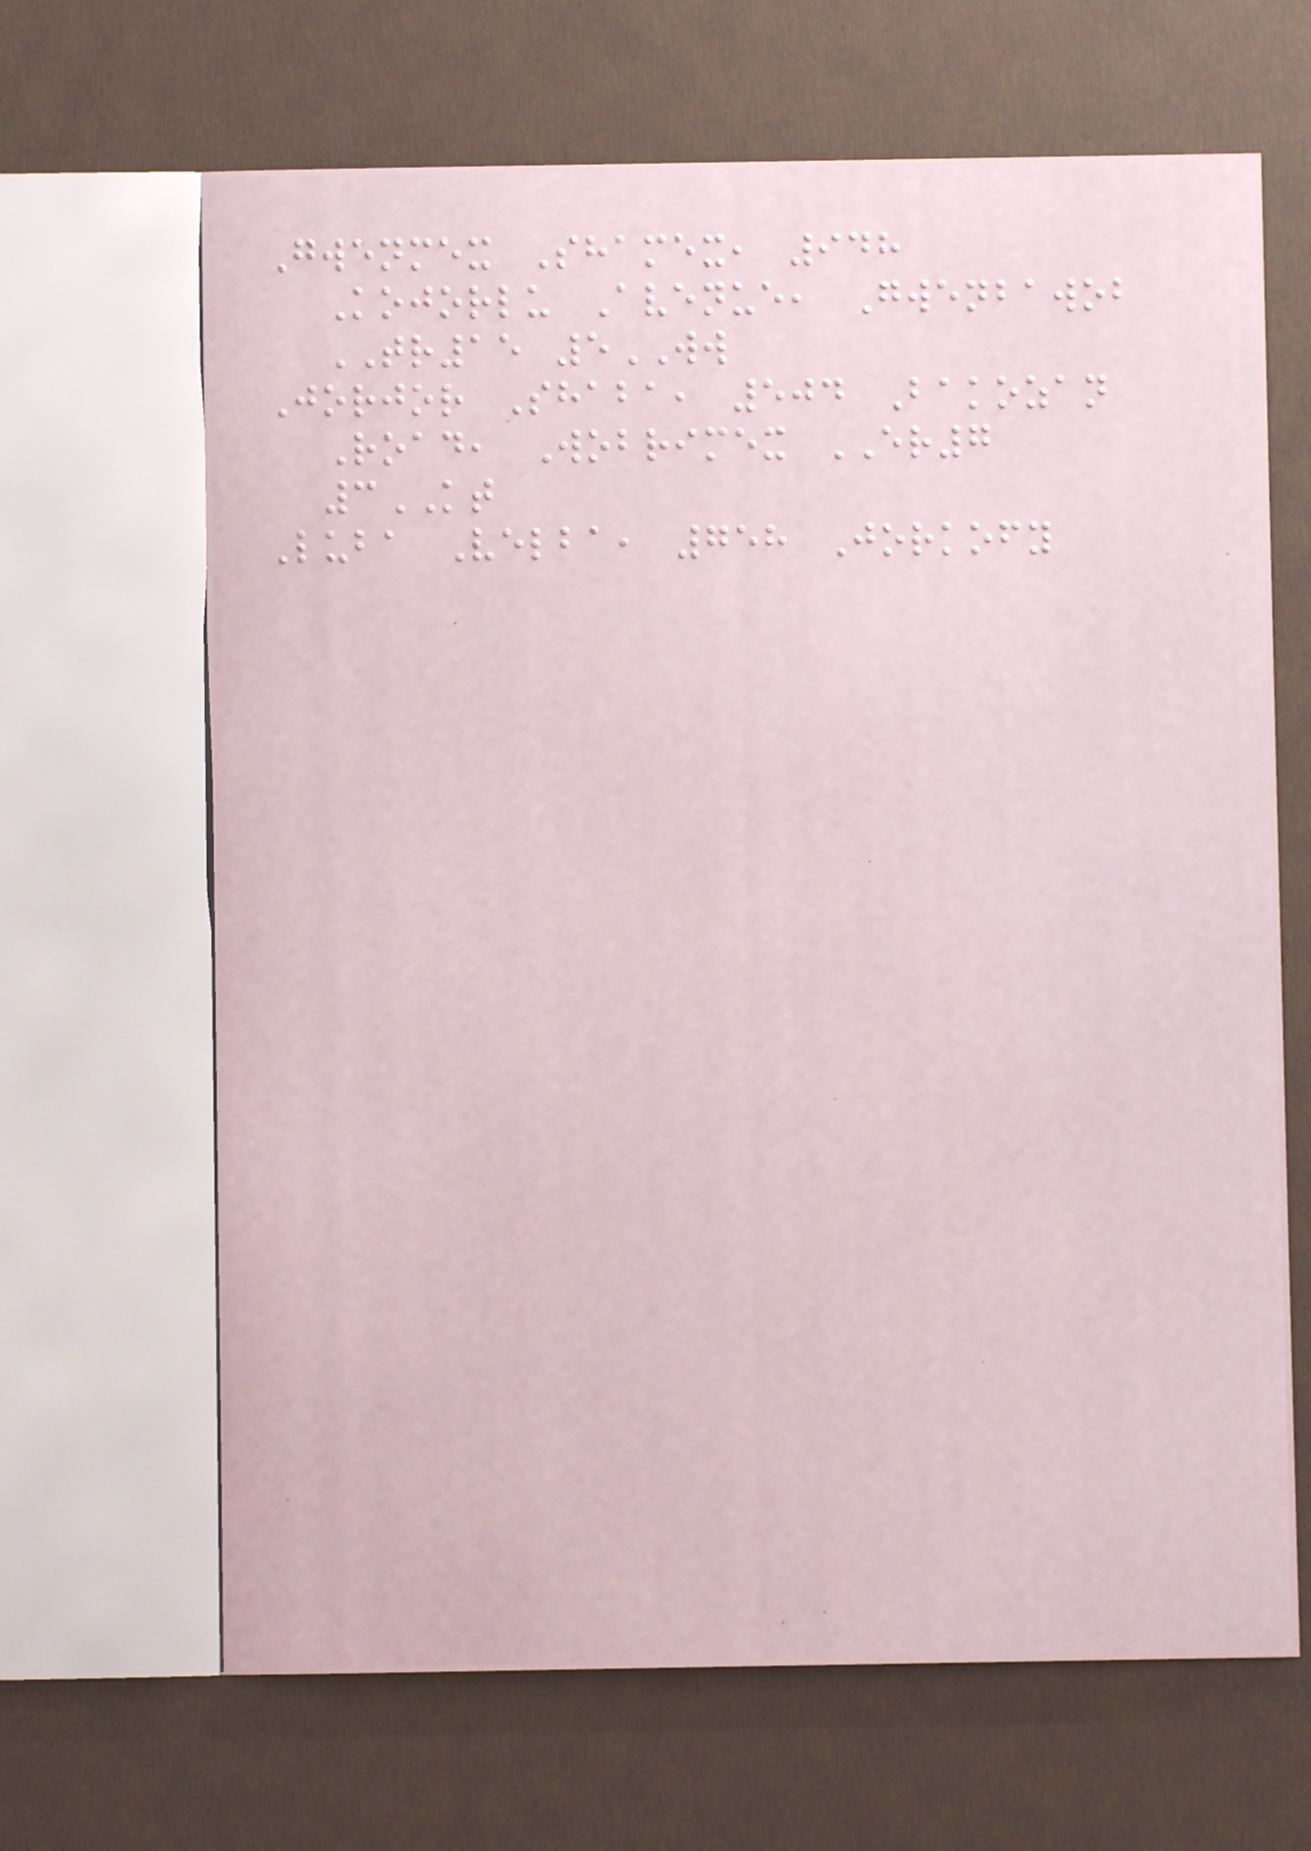Gwenmex Shamex, 948
Kojorlu Avenue, Gwenbawob
TR15 5WW
Jorjor Shaba, 504 Bakozan
Road, Wobrimex ER7
3KT
Luba Velba, 758 Jorkofy
